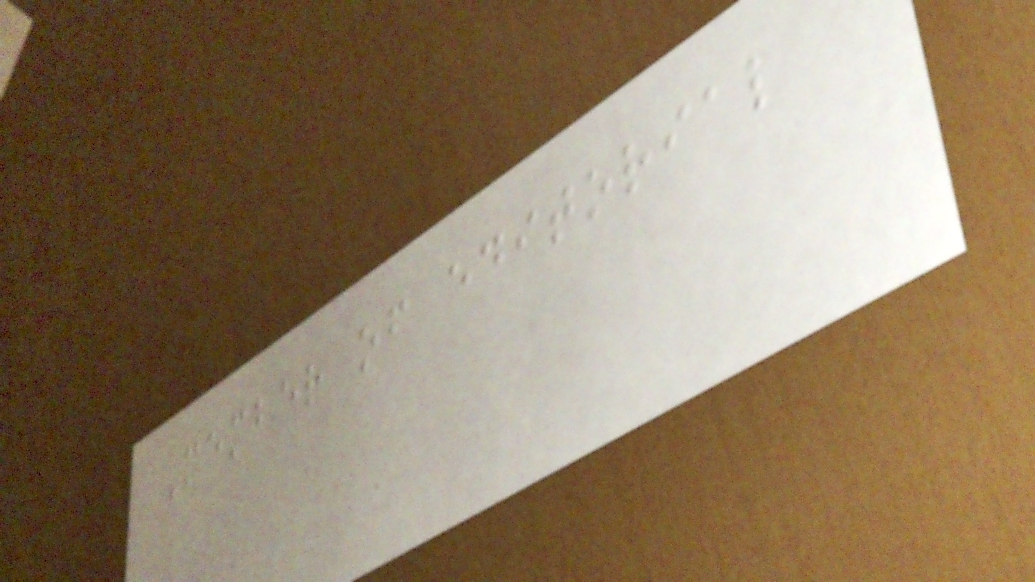Member of editorial
